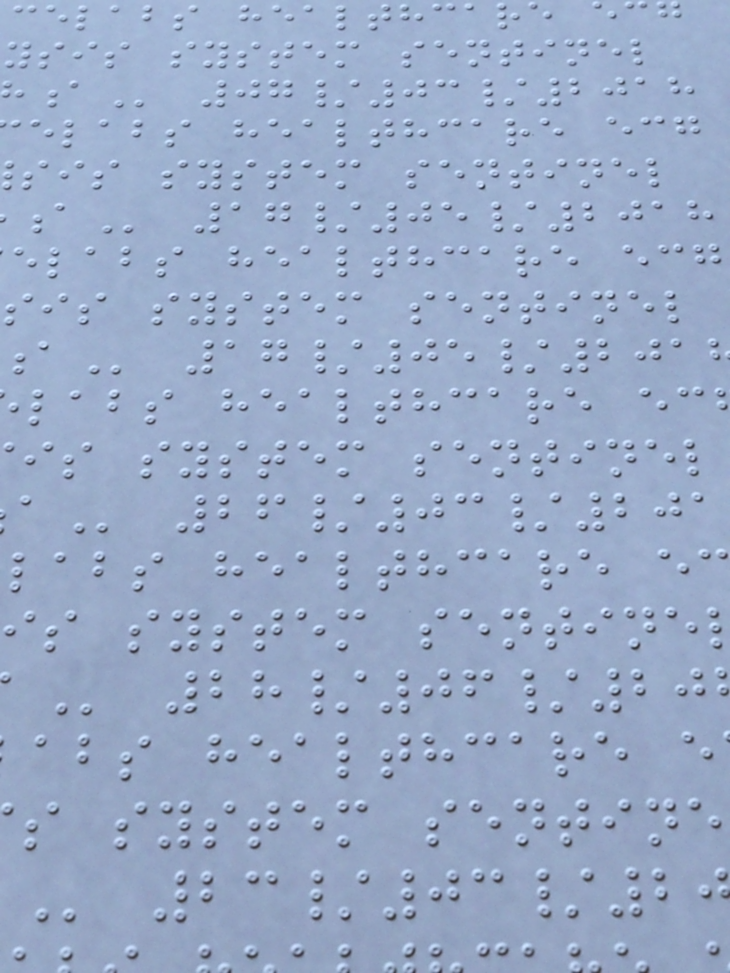celabs healthcare
ysis system sentinel
07/03/2018
elabs healthcare ecg
sis system sentinel
17/05/2018
elabs healthcare ecg
sis system sentinel
17/05/201
labs healthcare
is system sentinel
26/03/201
labs healthcare
is system
28/06/20
abs healthcare
s system
23/03/2
